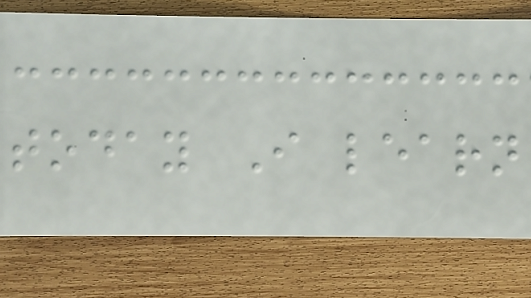today I learn
